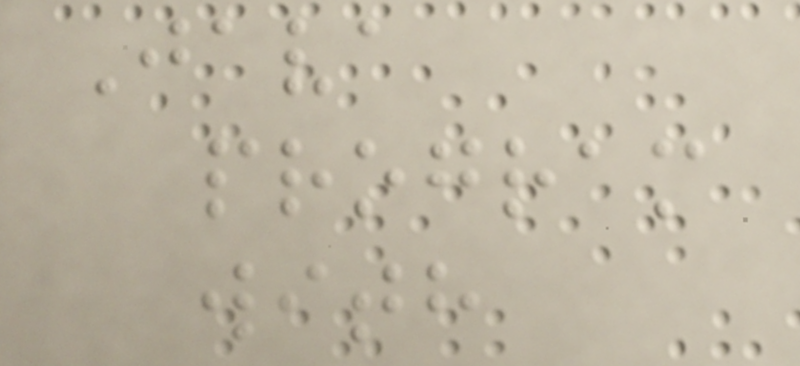Java
program
with
